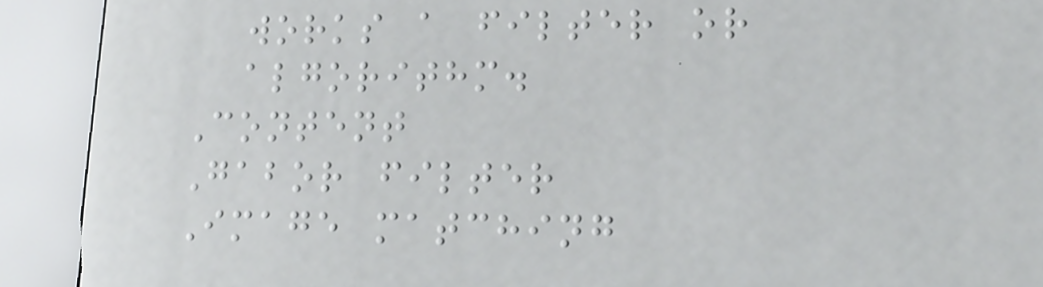works a filter or
algorithm.
Content
Gabor filter
Image matching
